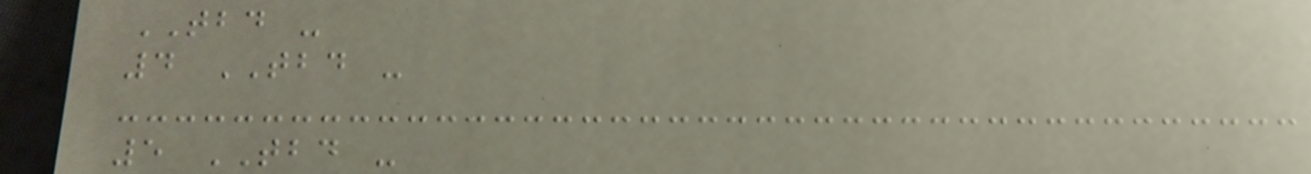TBD -
4 TBD -
5 TBD -
